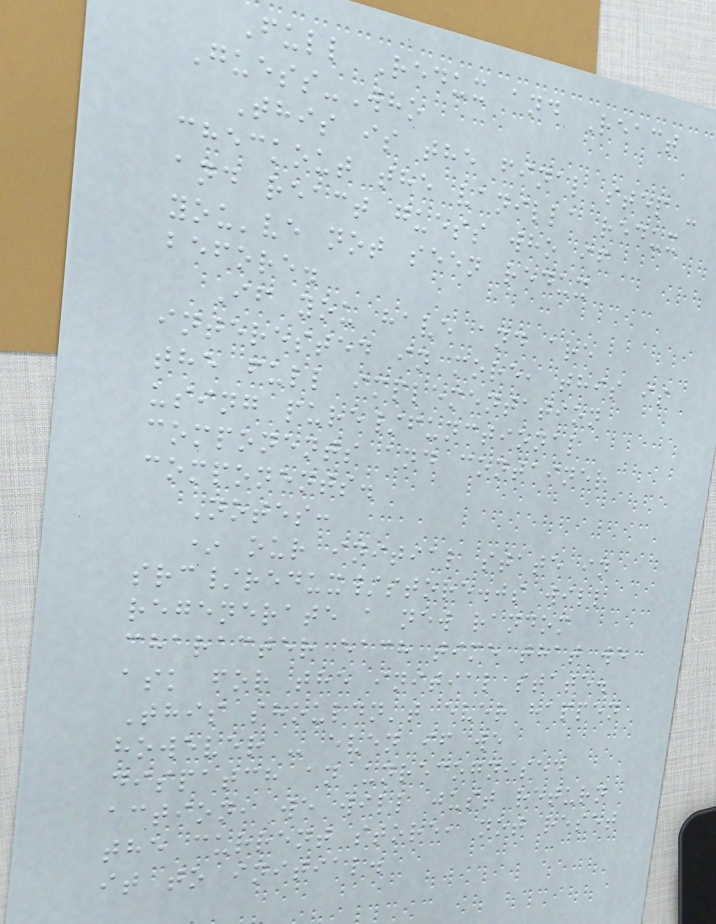Full Redux and React
Guess-Who
This is the final step -
checkout the vanilla redux
and react guess who if
you've not seen redux
before.
If you have and are
interested in more, this is
the full implementation
using pure/functional
components and container
components.
Notes:
* our initial state in
src/redux/store.js will
regenerate a new random
character each time that we
ask for the initial state.
This shouldn't ever happen
however - even if we
dispatch an unrecognised
action, we will just return
the current store, not reset
it to initial.
